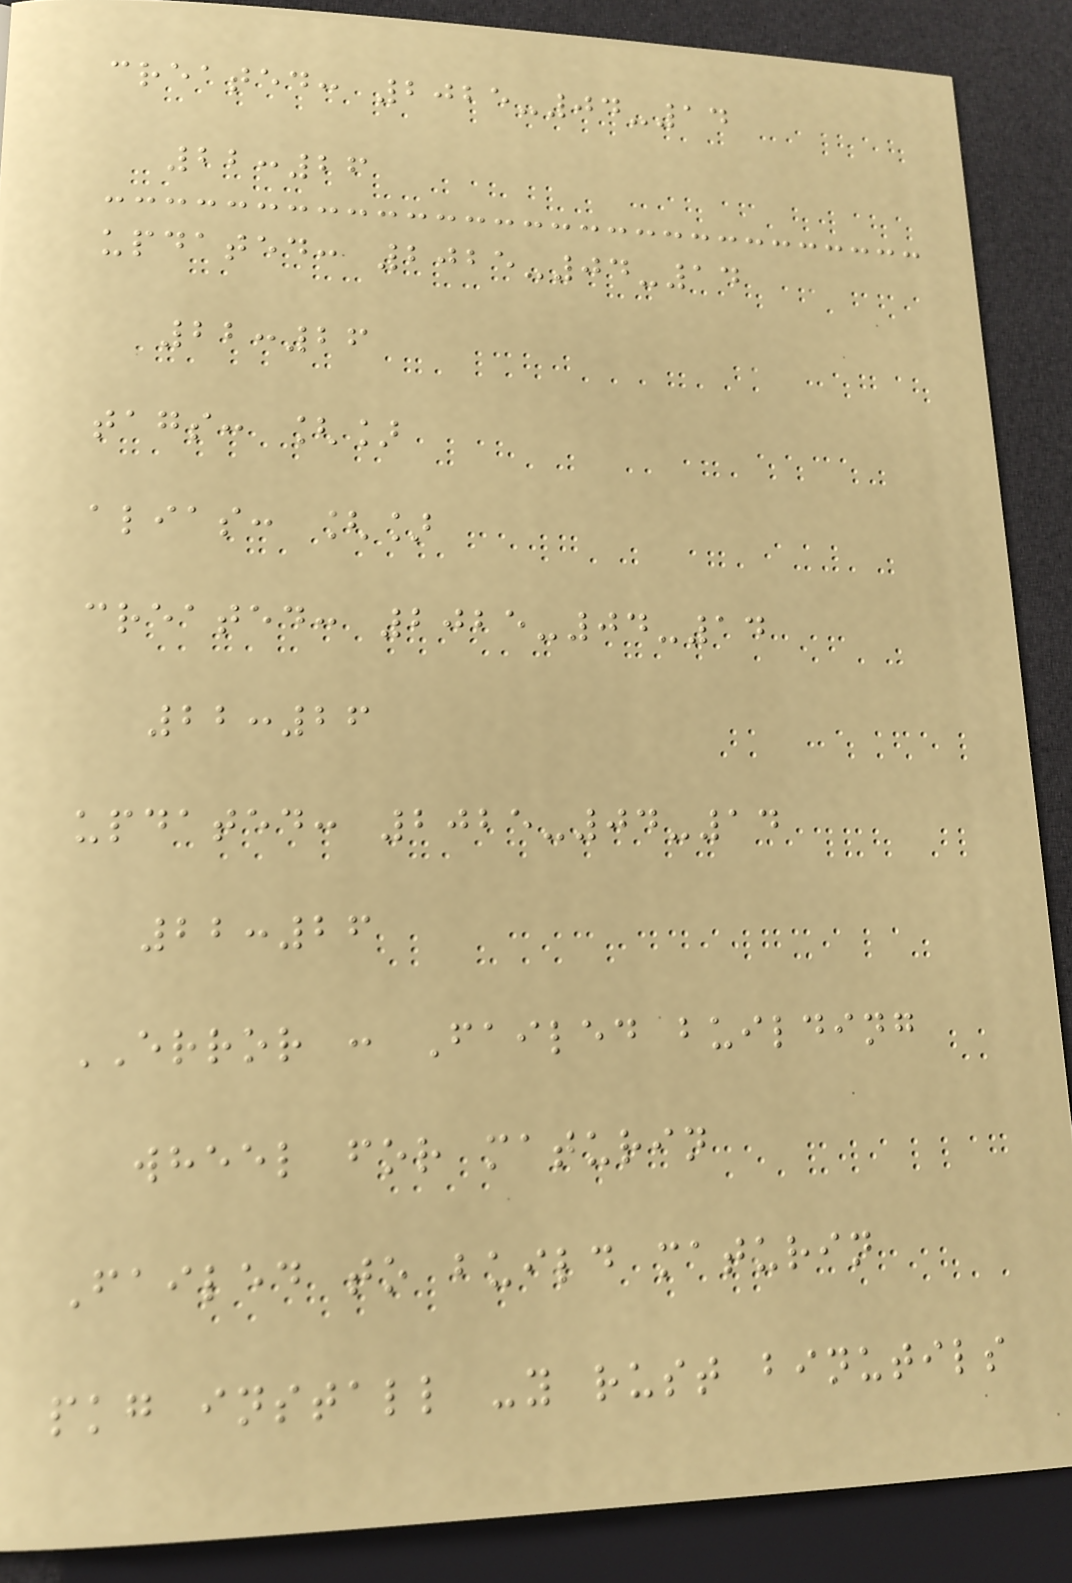created: 2025-04-14
22:26
updated: 2025-04-14
22:26
tags: []
alias: []
created: 2025-04-14
22:26
updated: 2025-04-14
22:26
ERROR : Failed building
wheel for maturin
Failed to build maturin
pkg install -y rust binutils
